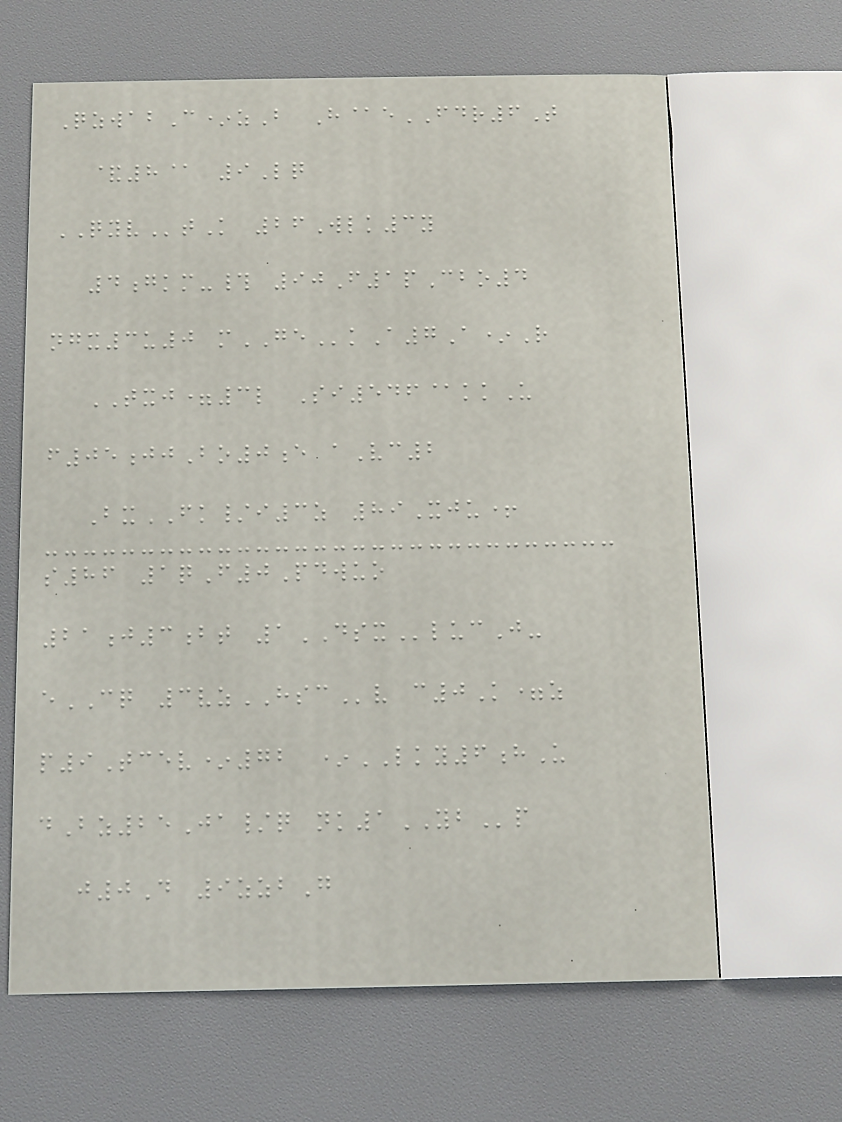QzwabC*zB H@eFDR6T
&8@ 9Lq
QYVtK 26Wlk3y
4gkm-# 90F1pCbo4
ngx3u0 mGEkA7A*R
TXJ=3l Si546@kkU
f05jjBo0e aVc2
BxFK/i3z 89Xju+
s86 1qF0Pdwuo
21j3bt 1DSXlucJ-
eCQ 3vzHSCv c0K=z
p9Tcev*72 *LKY6hU
dBz25Ja/q nk1YBp
j0D 9zzbG
